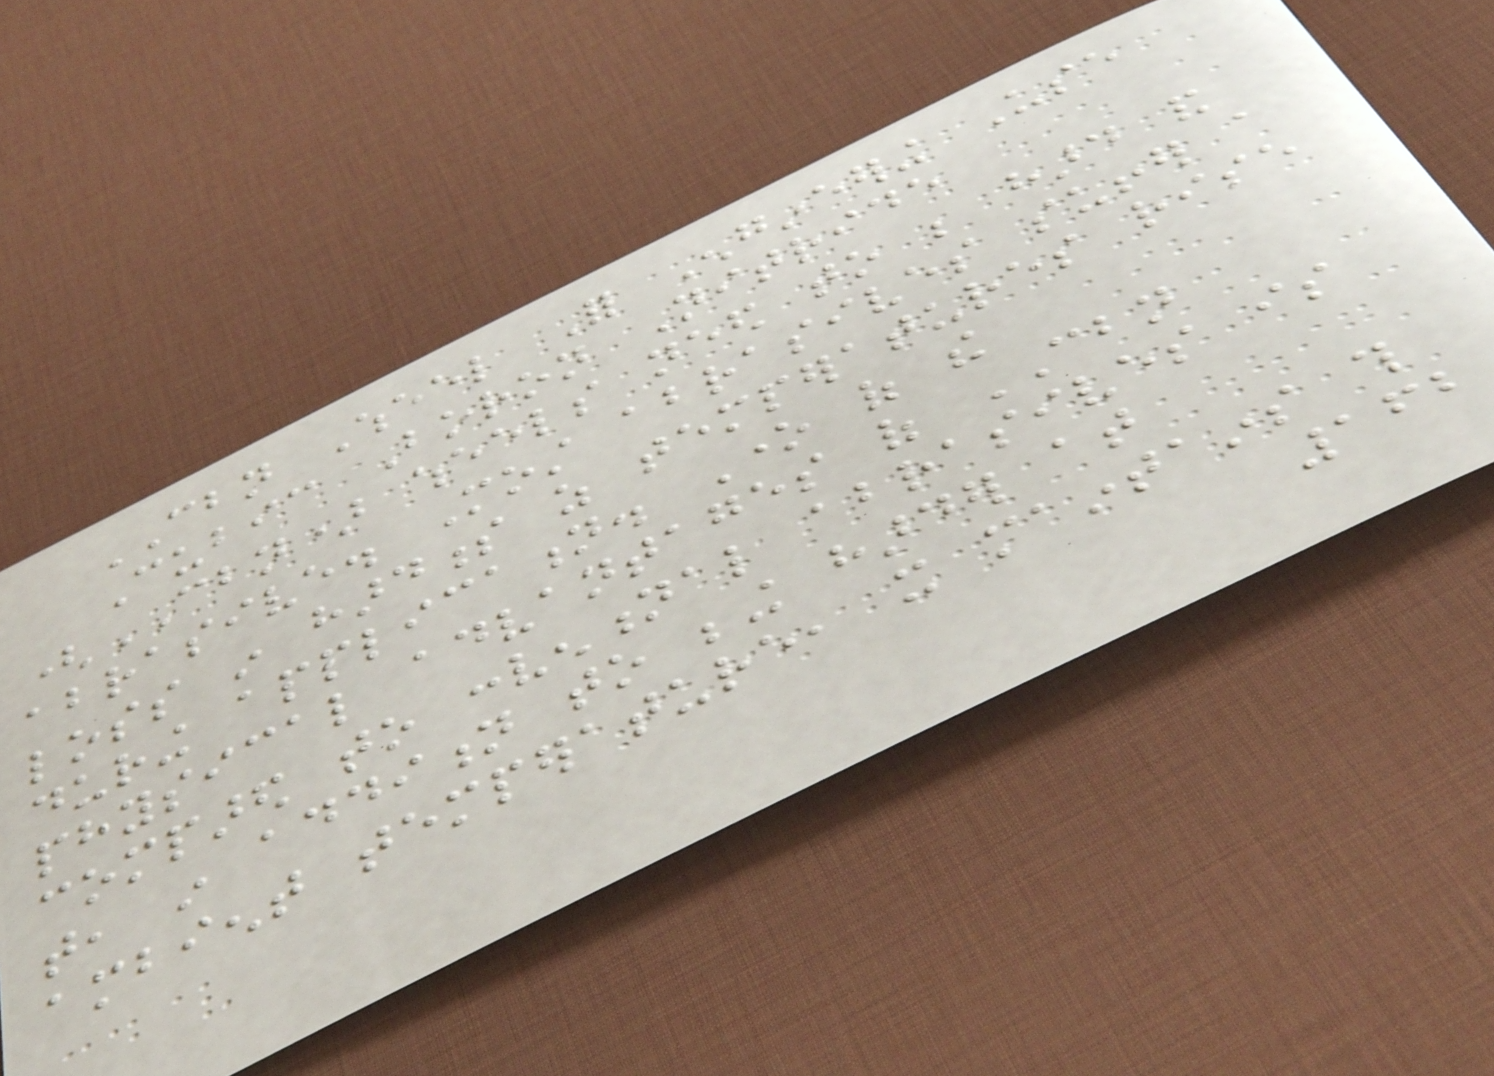CBN Wheel For Engineering Use
Cubic Boron Nitride
(CBN) wheels need to be hard and
abrasive. Most abrasives suffer a
loss in hardness as temperatures rise
during application. One of the
physical advantages of CBN
compared to conventional abrasives is
that, in addition to being harder at
ambient temperature, it maintains this
162
